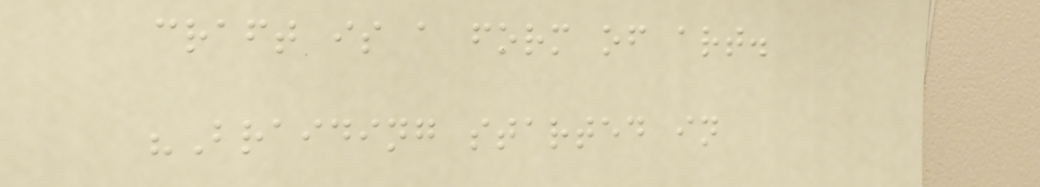craft is a form of art.
"Braiding started in
